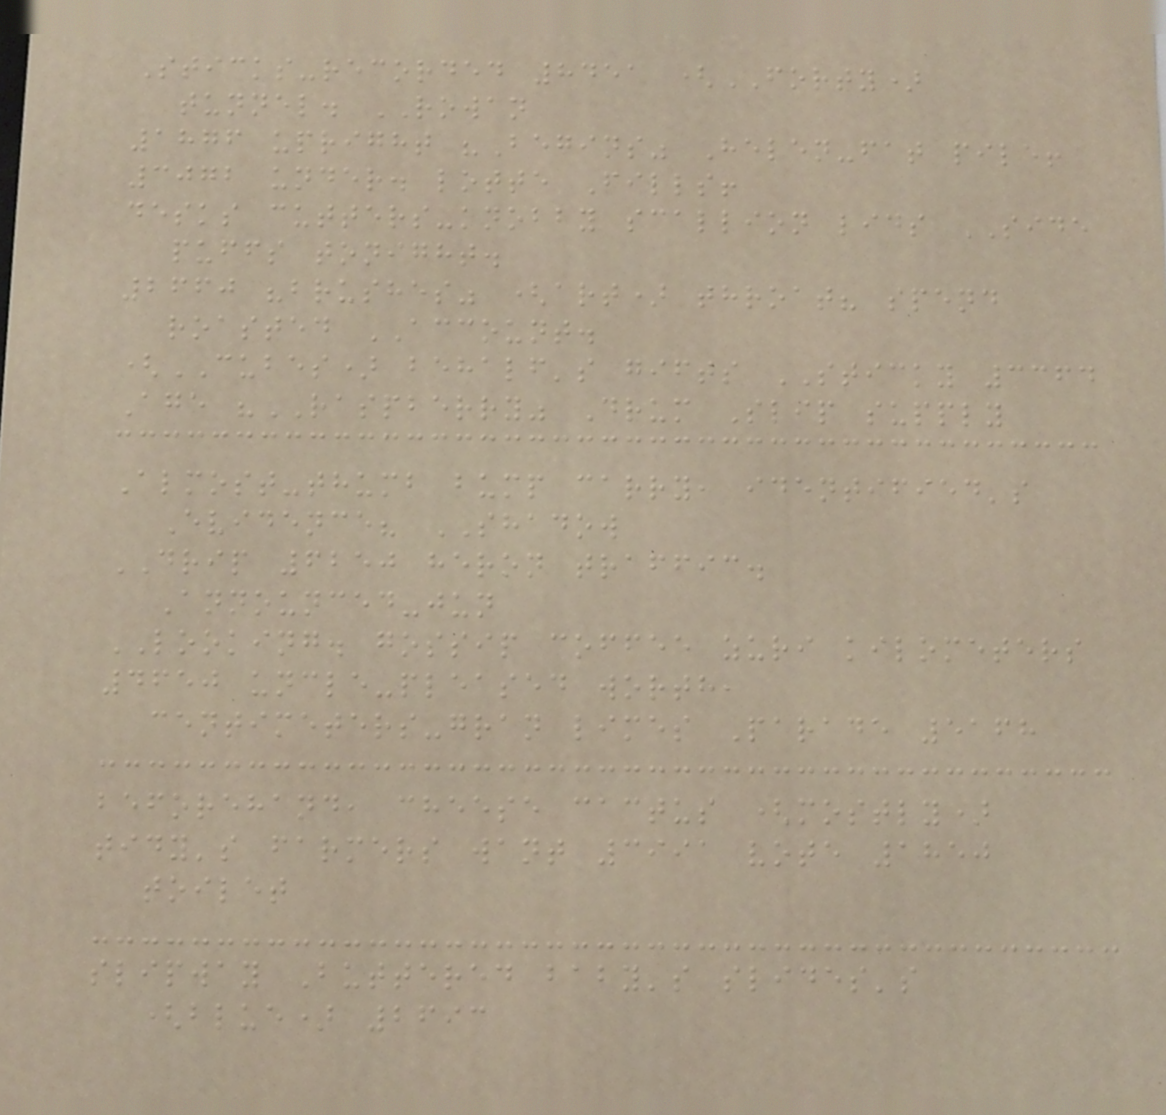Sticks-recorded 8451 (FORTY)
tunnel. ROWAN
1876 upright "Begins" Helen-fat pile!
3072 under. lotte Fills!
desks cutters-knobby scallion lids SIDE
puffs tonight.
2660 "brushes" (art) throat? spend
roasted ACCOUNT.
(CUBES) behalf's gifts STICKY 3364
Age "RASPBERRY" Drum Slip supply
Almost-thumb bump carry, identified's
Evidence? SHADOW
DRIP 6250 heron traffic.
Announced-jun
LOOKING. gossip coffee zuri kilometers
4650 uncle-pleased worth,
centimeters-gran limes Parade 5168
beforehand, cheese cactus (mostly)
tidy's farmers want 3991 vote 1850
toilet
slipway Buttered baby's slides's
(blue) 2693
